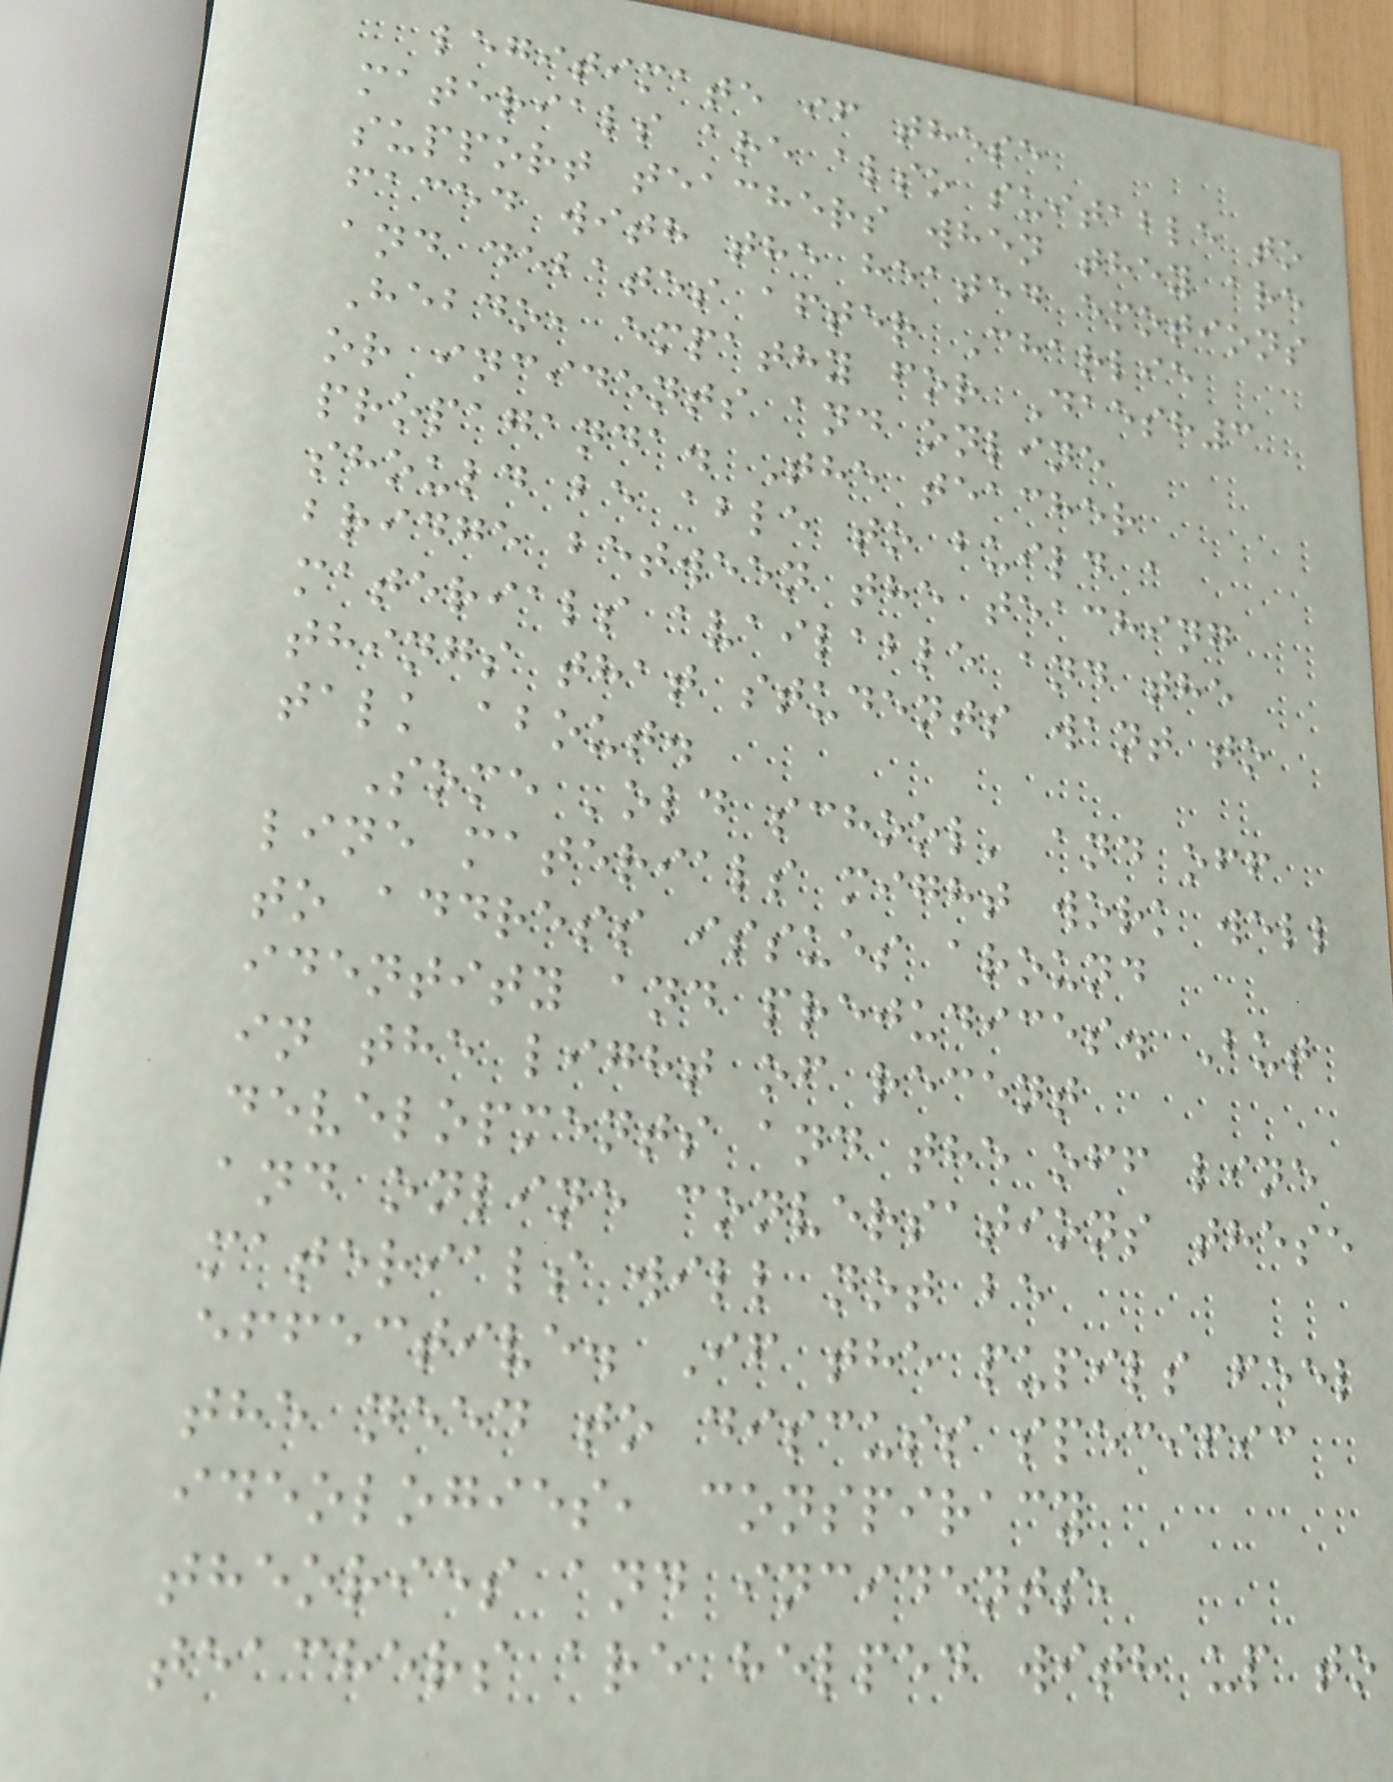legitimate if these
materials are also suitable to
support teachers when they are
faced with the heated emotions
and debates after Charlie
Hebdo, empathy for Daesh3
or incidents and online
propaganda. The teacher
should be able to build a
bridge between the teaching
materials available and the
things that students want to
talk about.
Some 'old school' and off
line materials might work well
to address issues around
identity and prejudices. But
in the light of recent
developments and the off line
and online conversations these
materials will not be
effective. If the pupils feel
the need to discuss specific
ideologies, conspiracy
theories and incidents,
teachers are helped with up to
